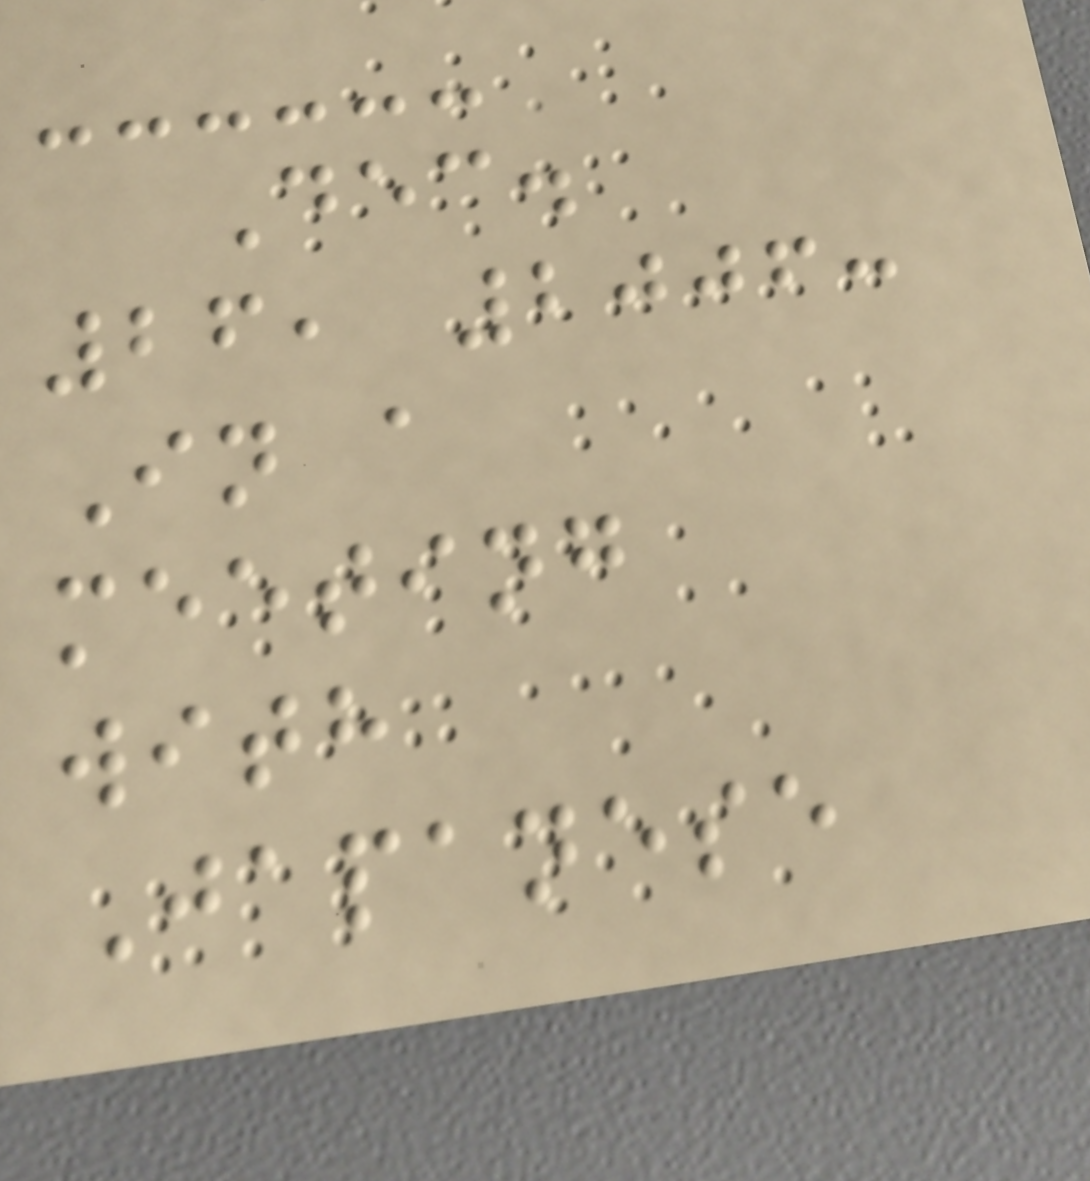Dec.
26, 2006:
In a
meeting
with
Japanese
